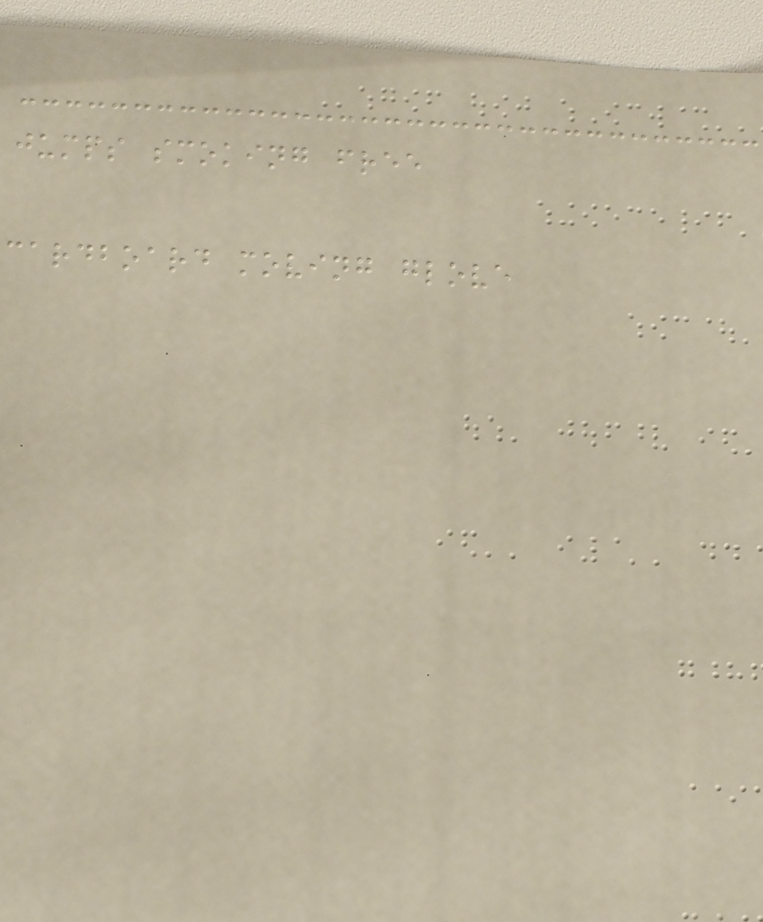jumps smoking free
cardboard moving glove
